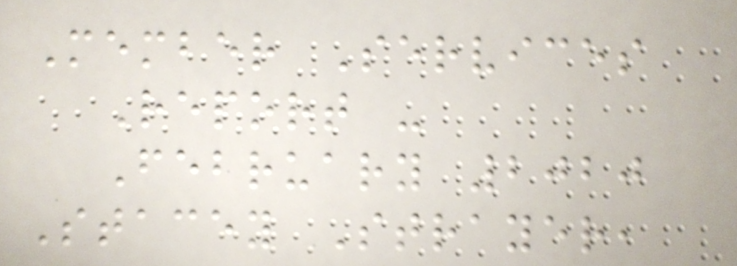Member Services
Report -
February 2020
Stacey Strayer,
